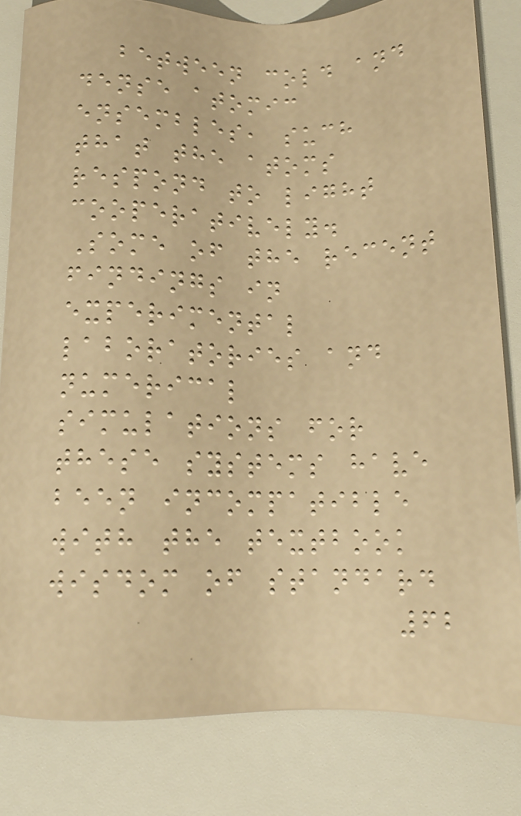between cold and
dense atomic
ensembles, such
that the atoms
respond to light
cooperatively.
Some of the recent
findings in
experimental
laboratories and
numerical
simulations for
these systems have
been incompatible
with the textbook
wisdom of standard
62
